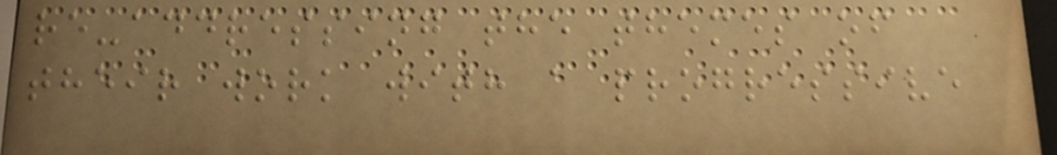re-addressing the themes of
their work with a progressive
